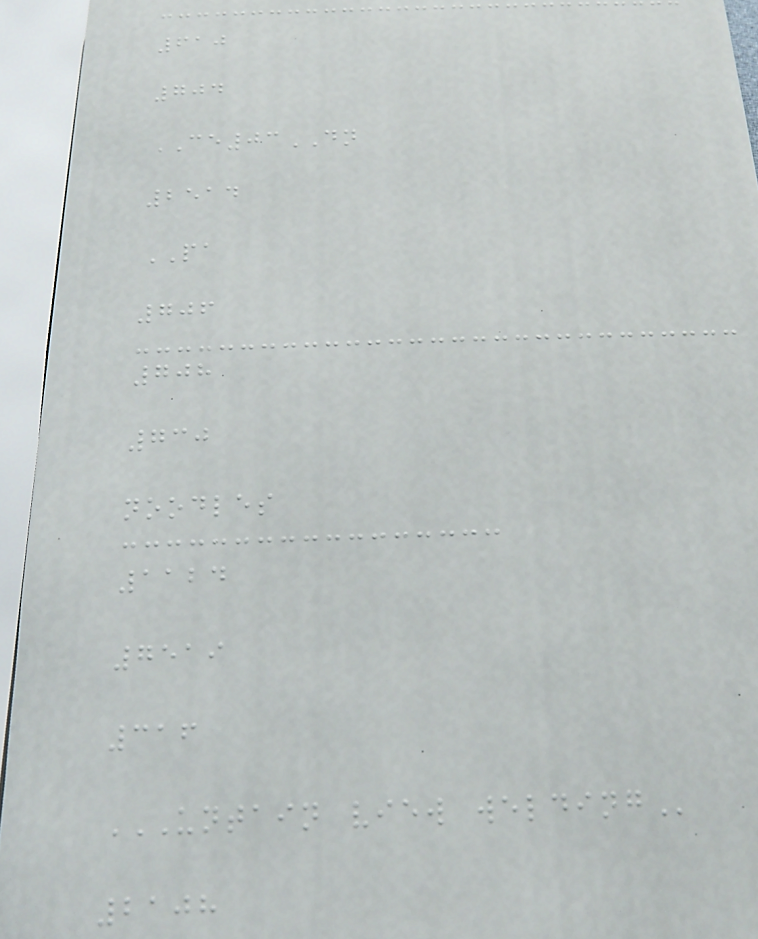610
704
CE03DN
2514
PA
706
708
730
noodles
1124
7519
316
UNTAIN VIEW WELDING
2108
